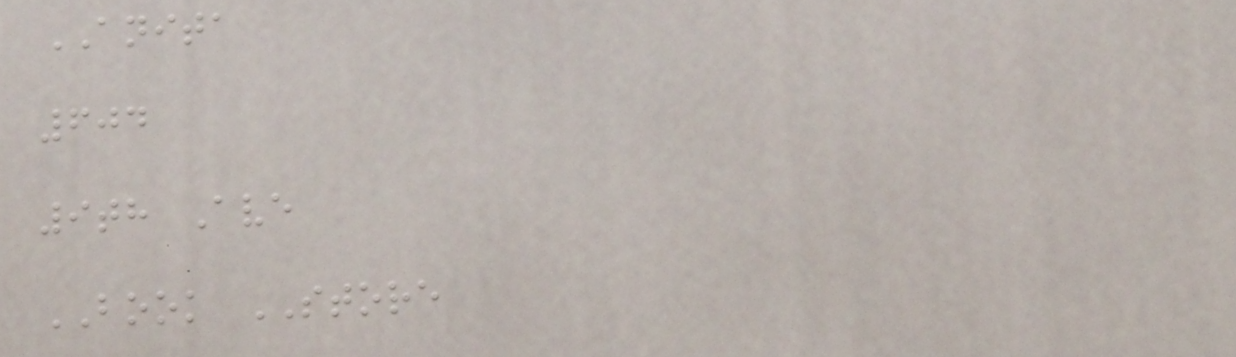ANITA
604
9th Ave
BOOK STORE
